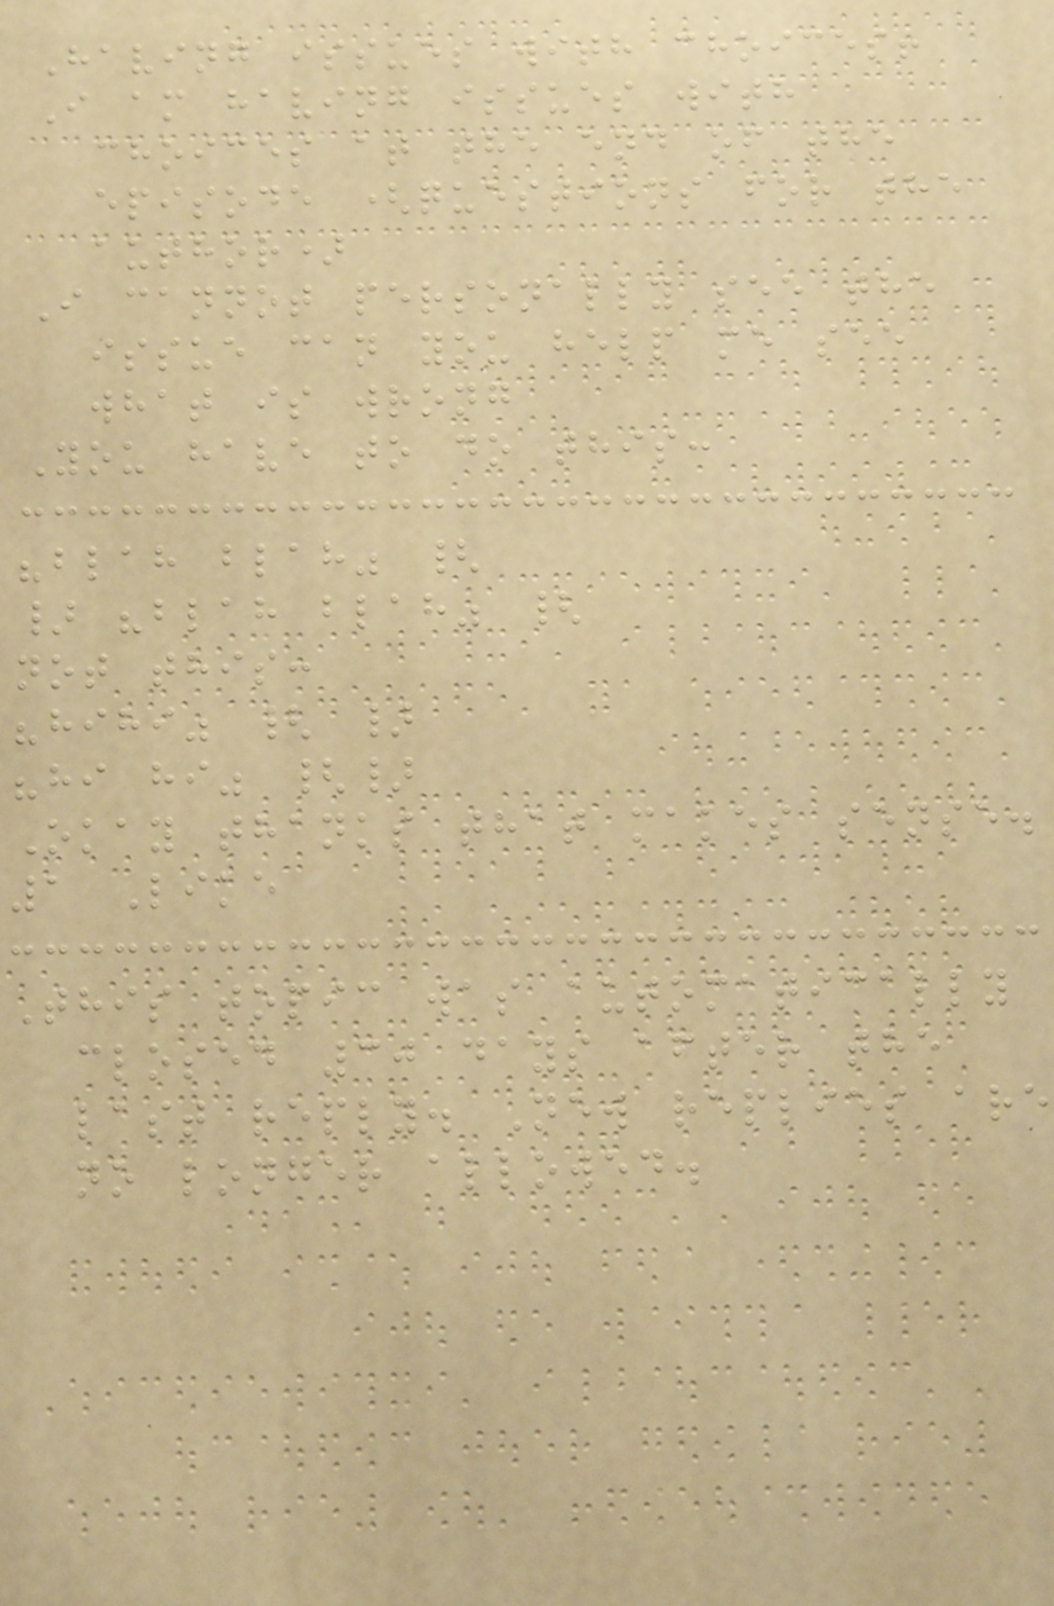Having issues with choices!
I am having issues with
choices at the end of the
episode (questions for the
author)
I cannot personally see the
issue can you help me see
what is wrong
You have to do this:
"blah blah" {
} "blah blah" {
not this:
"hihi" { }
"hi hi" {}
Okay thanks that makes sense.
1 Like
This topic was automatically
closed 30 days after the
last reply. New replies are
no longer allowed.
